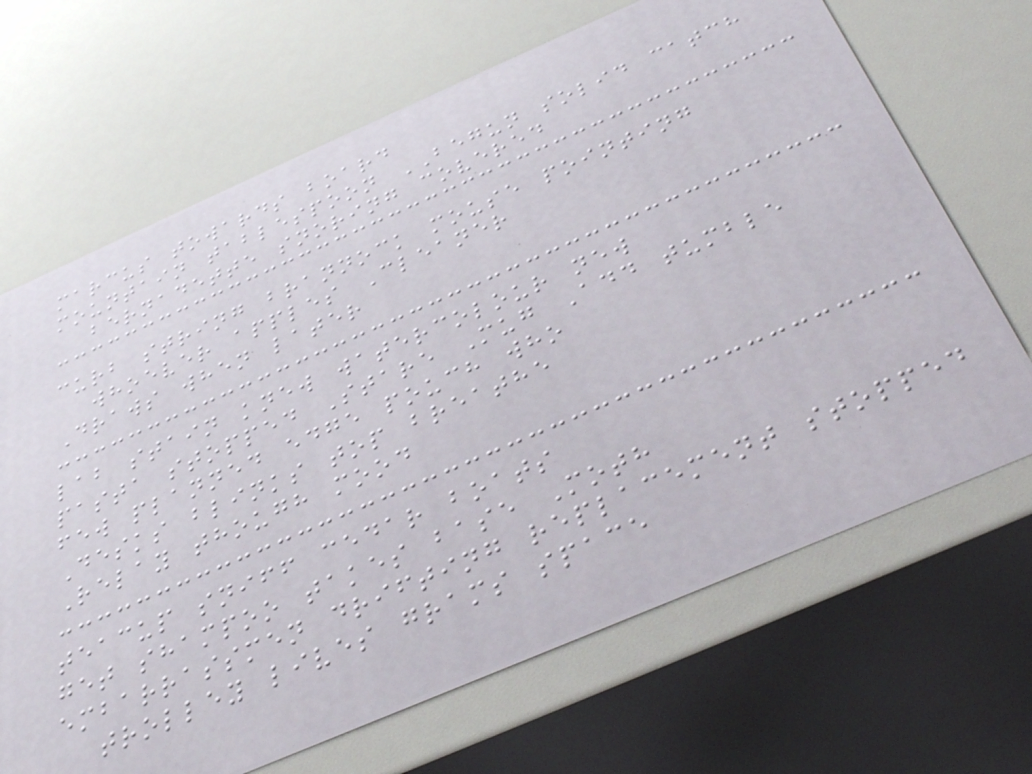marcus towards board
mountain tablespoon BEGUN solid catch
bernadette snoring covered
curb string brannock mouse pointing
whoever apples Cleaner
Draws when later
lab stain knew watercolour new
pasta stopped Stare Mug Add tumble
few planned edge pouch who
Desks blinks top breathe
Relay though mood
teacup sniff cedar boats
get shampoo takes base Moth
embarrassmen drifting replacement stopped
trolley lives grams space
